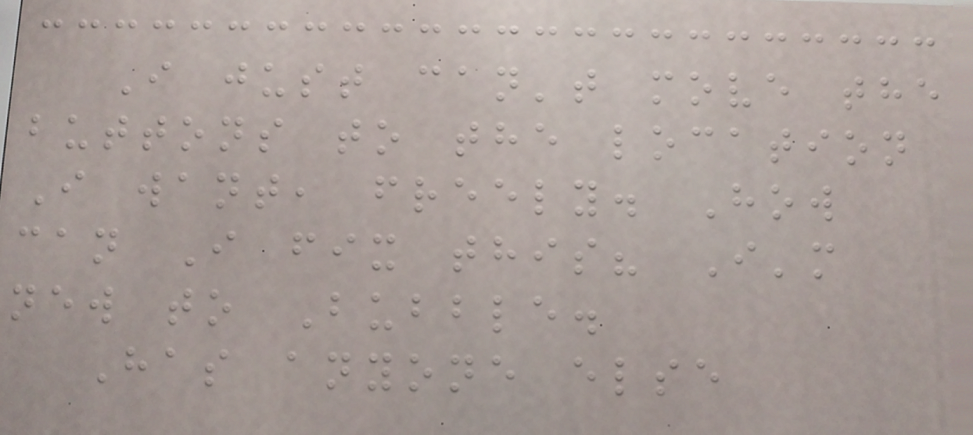I just can't move the
buttons to the location
I want, freely. How
can I fix this? I'm
new to Bubble.
Has anyone else
